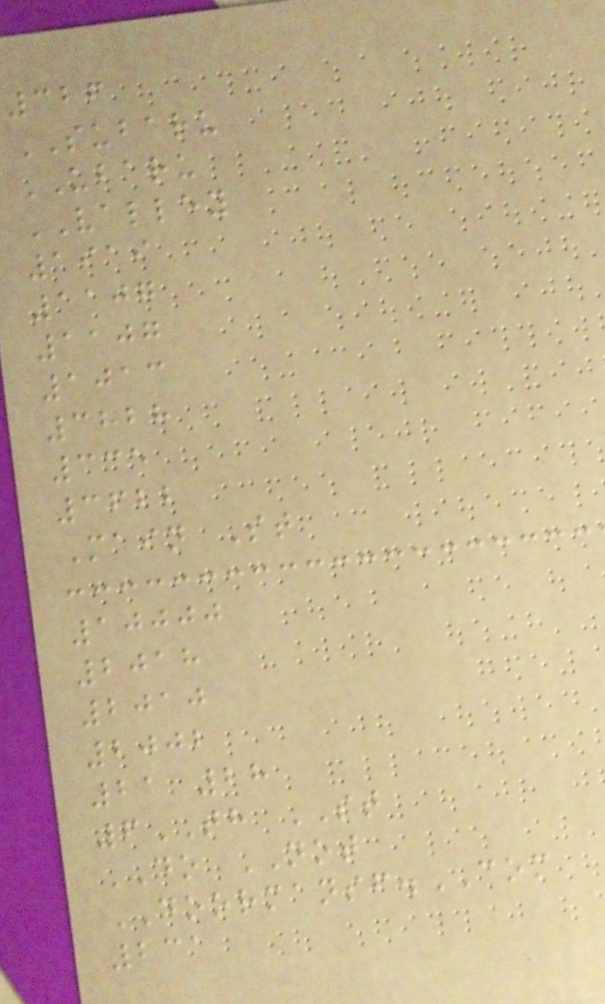326
SUBARU
UBARU
VALLEY
1919
1107
1107
1013
3828
335
3622
Main St
10000
2018
2010
2002
21 28
6TH ST
DO NOT
DOORMANSF.COM
231
